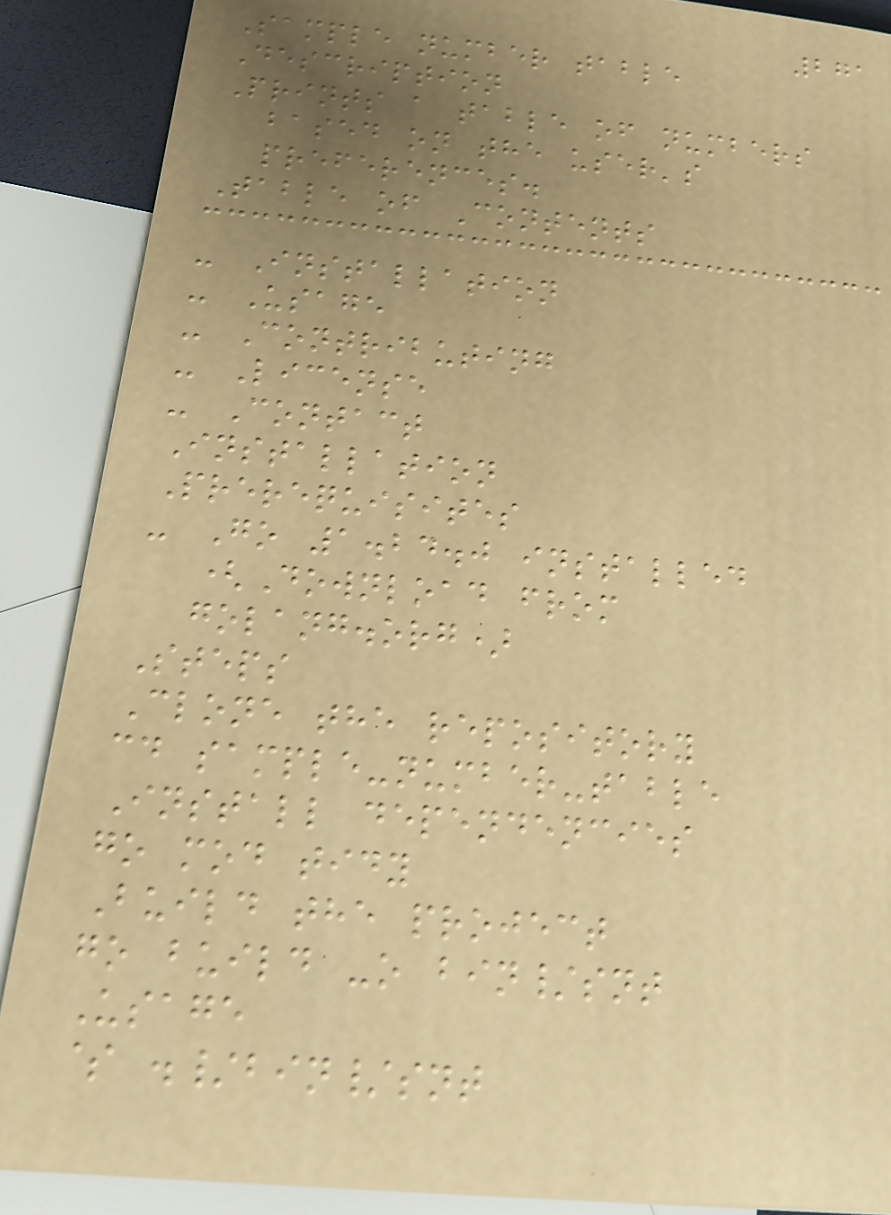271
Sample number table
Description
Prints a table of numbers
based on the user's
preferences.
Table of Contents
- Installation
- Usage
- Contributing
- License
- Contact
Installation
Prerequisites
- Go 1.24.0 installed
(Download from
golang.org)
Steps
Clone the repository
cd sample-number-table
Install dependencies
go mod tidy
Build the project
go build -o bin/snt
Usage
$ ./bin/snt
